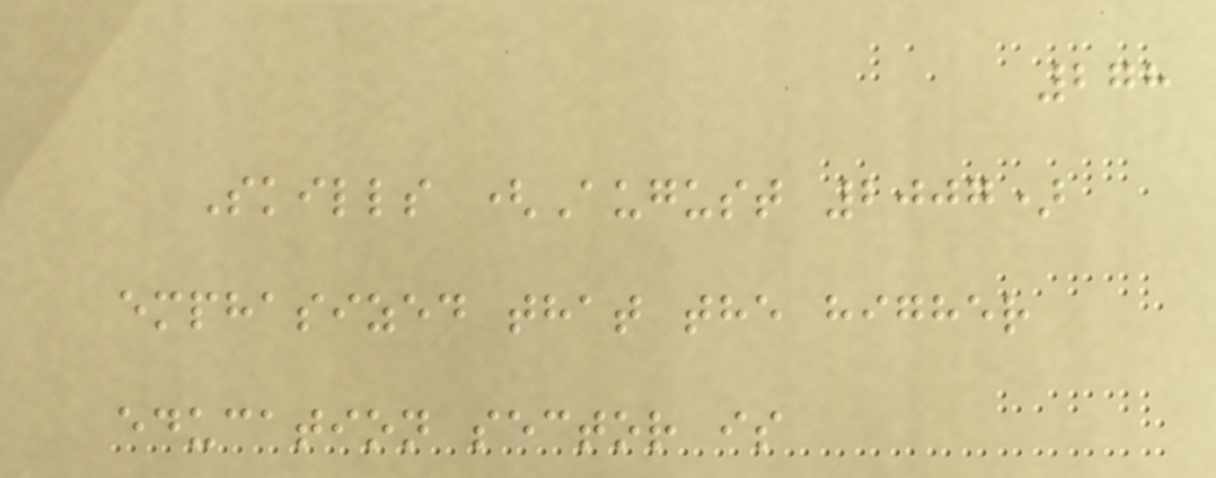278
Skills (August 2007)
emphasized that the higher
education sector is
